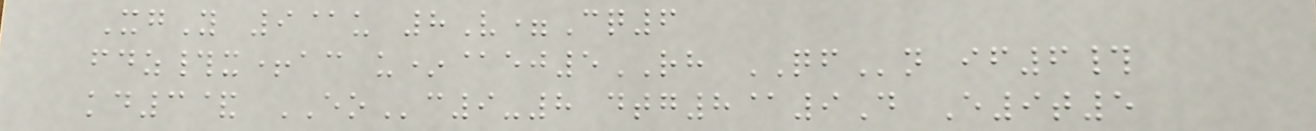XgY 9@u 8V=Cq6
fdz#x+ac u*@ej5RH QFn if6#
kd3& EOc9-8 dtg8@9D E9t5
